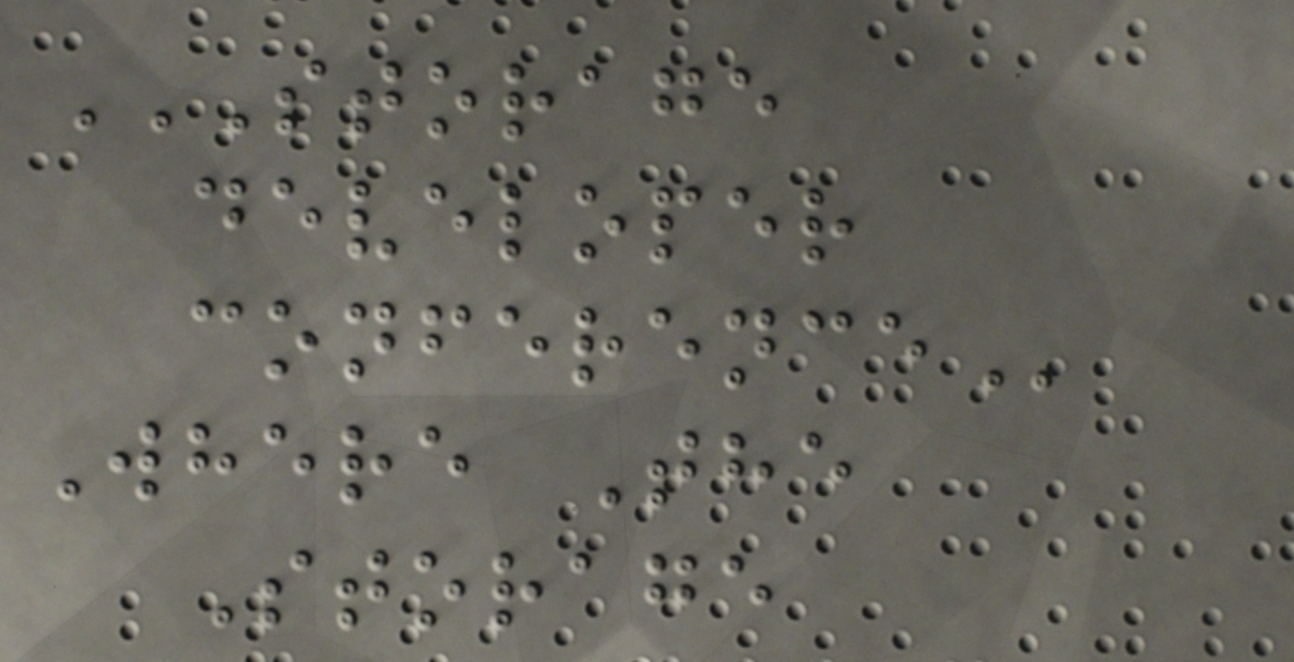STORAGE
DEVELOPER
CONFERENCE
Where The
Storage
